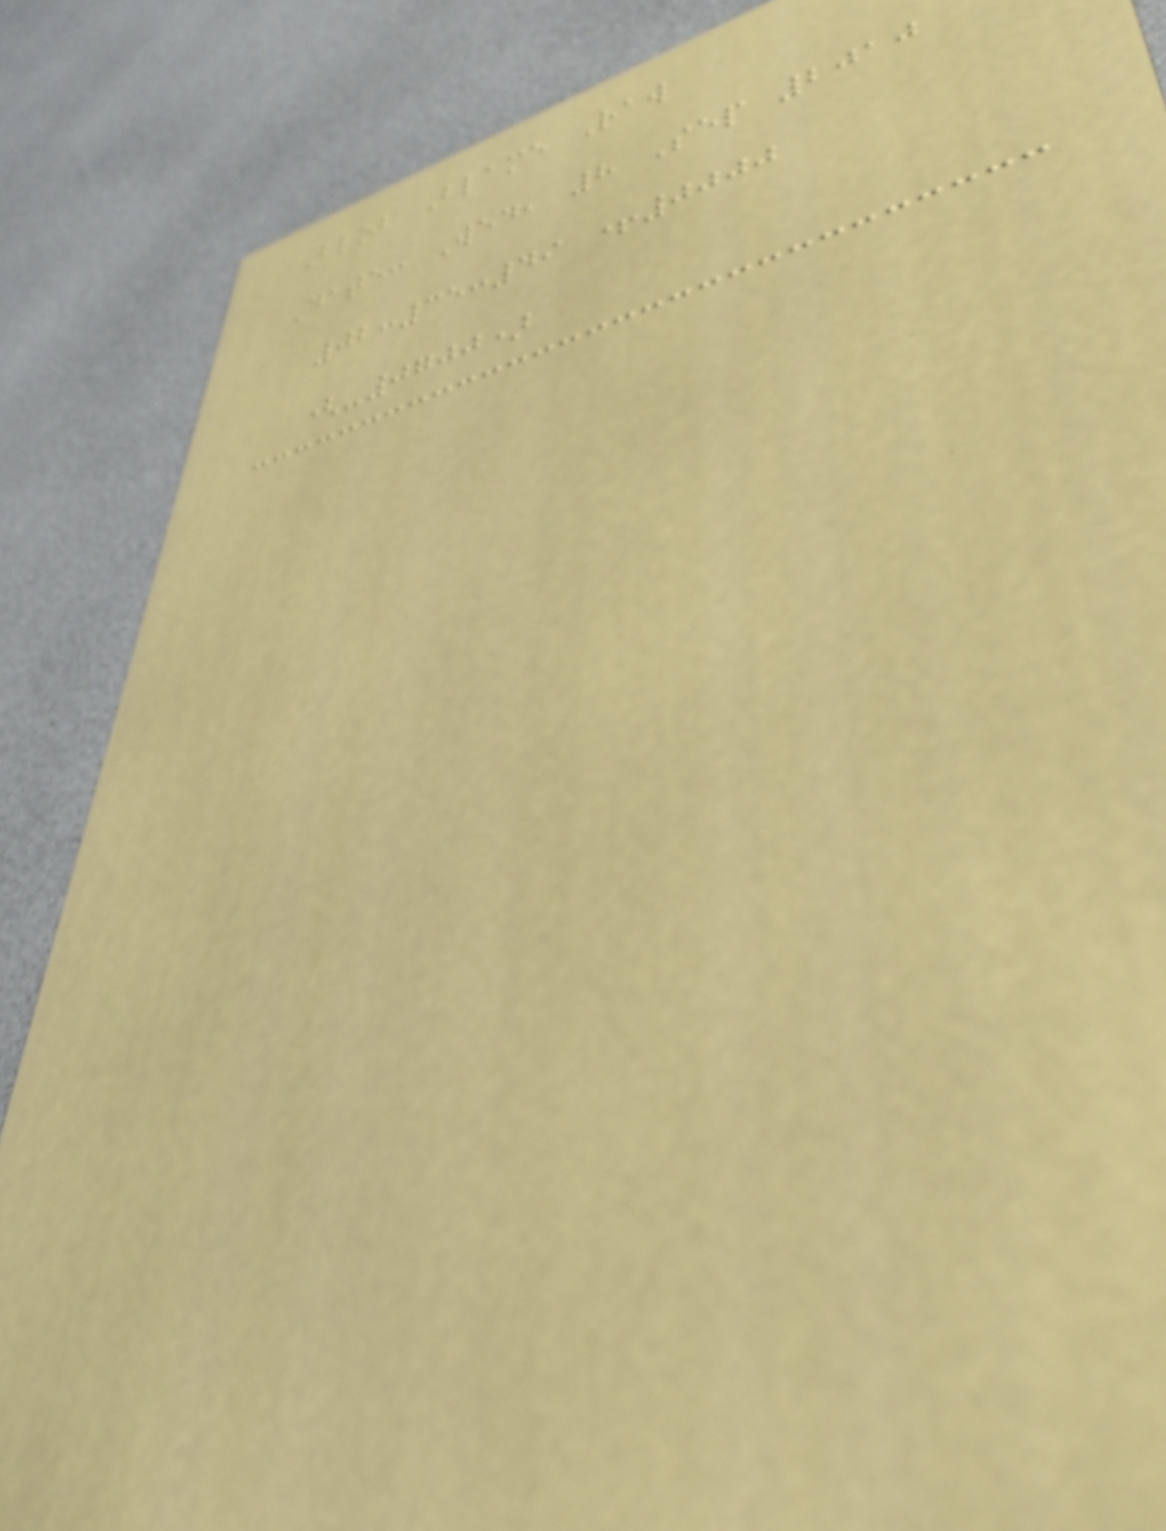Blob Blame Raw
Date: Wed, 8 Sep 2010
02:35:49 +0000
(-0700)
